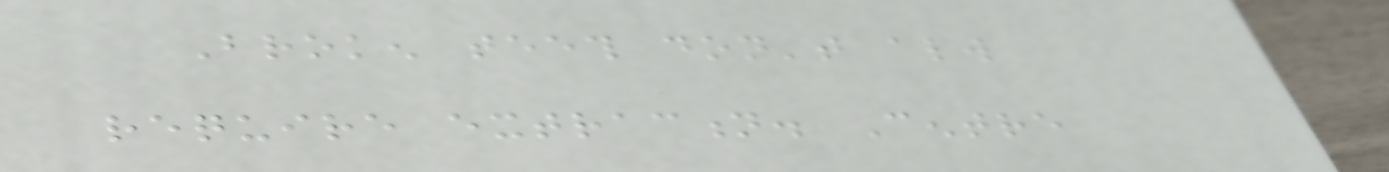Broken teeth don't always
require extraction. Centre
